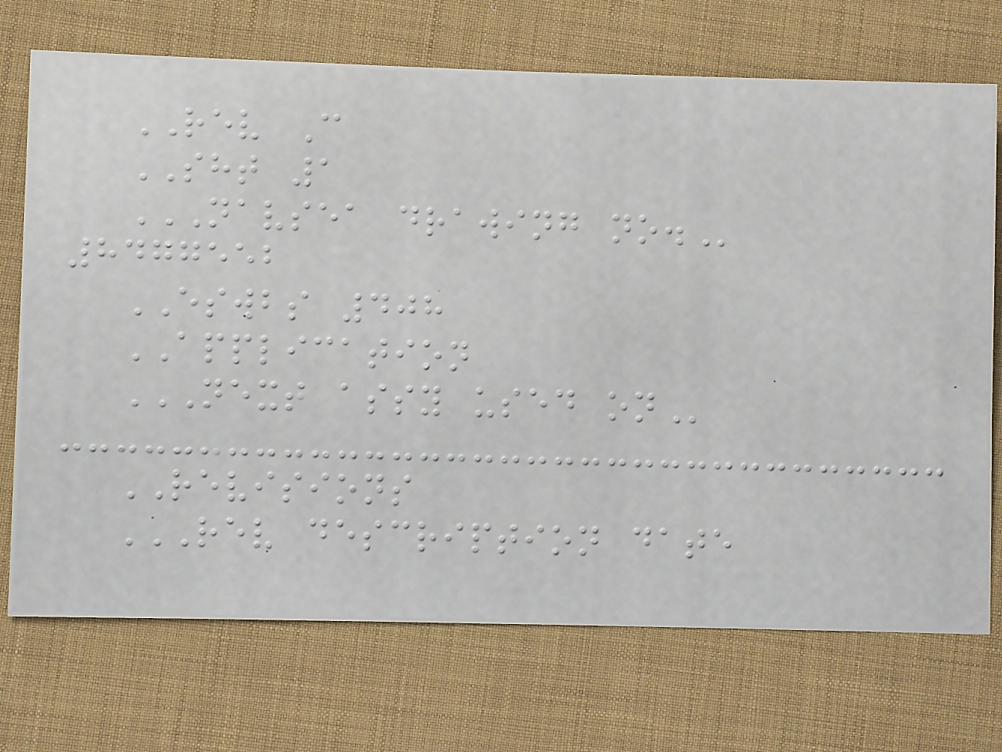REV C
SHT 1
NAVSEA DRAWING NO.
8477552
ESWBS 408
APPLICATION
NEXT ASSY USED ON
REVISIONS
REV DESCRIPTION DATE
